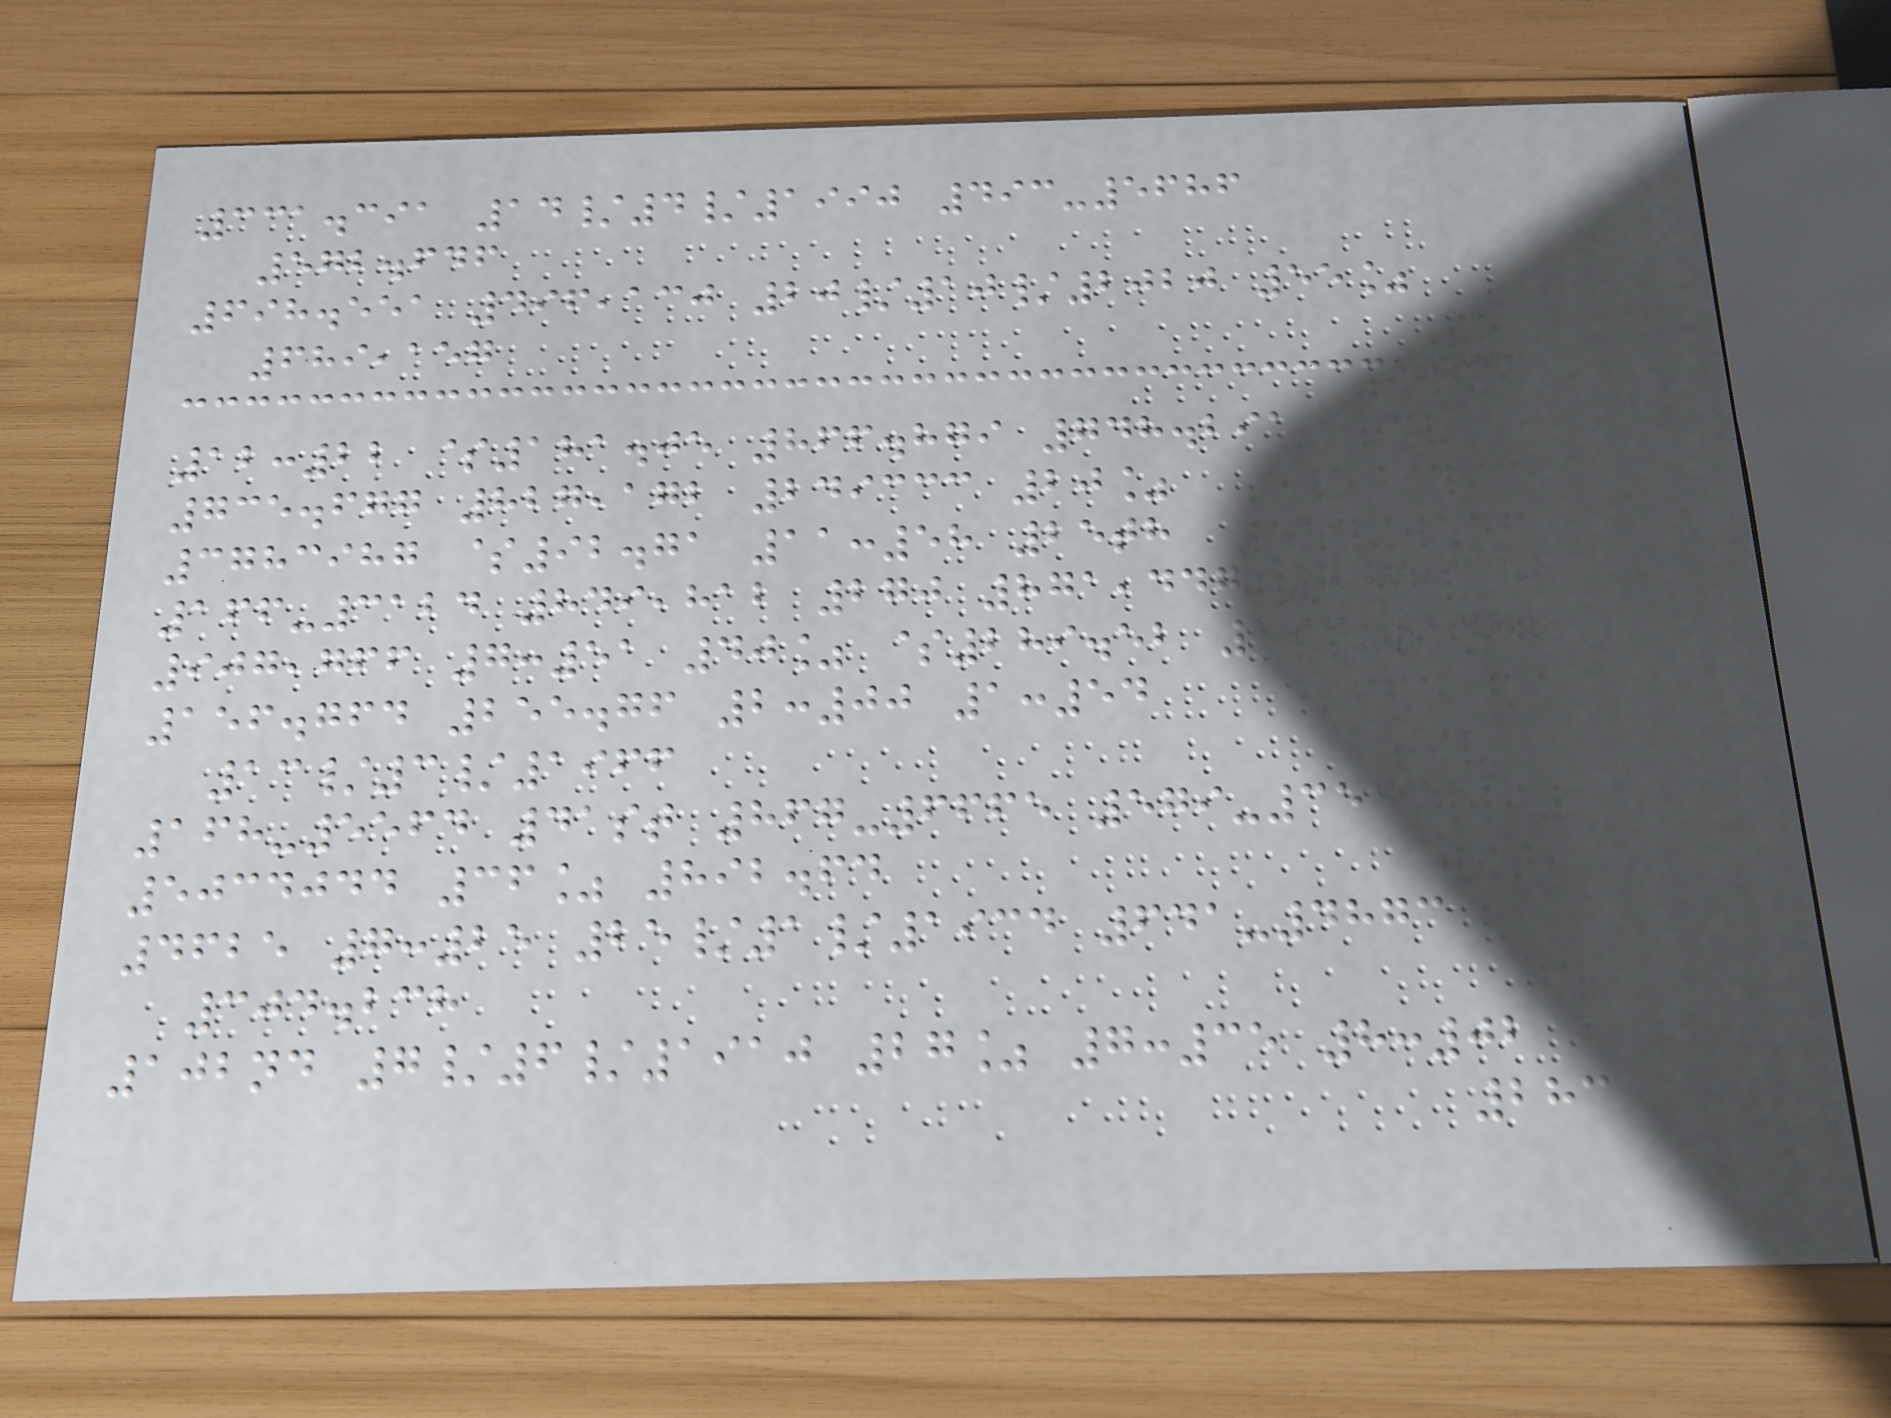331.391 14/4/1990 493-5686
572.646
698.551 496,130 20/10/2020 55%
689,157
12:22 $181.05 866.879 748.291
735.677 827,172 249333 20%
3783987 $92.71 11:58 25th
166-3124 849,812 270 871,447 847,340
907,766 7:51 40% $289.52 593-1470
156.764 255.76 2:00 1:54
13/3/1966
168-5564 41st 867-6665 579-3543
5034044 36% 892.64
4625 7:25 25/1/1934 641-4873
304.238
102nd 7/6/1910 27% 7:35 8:02
283
